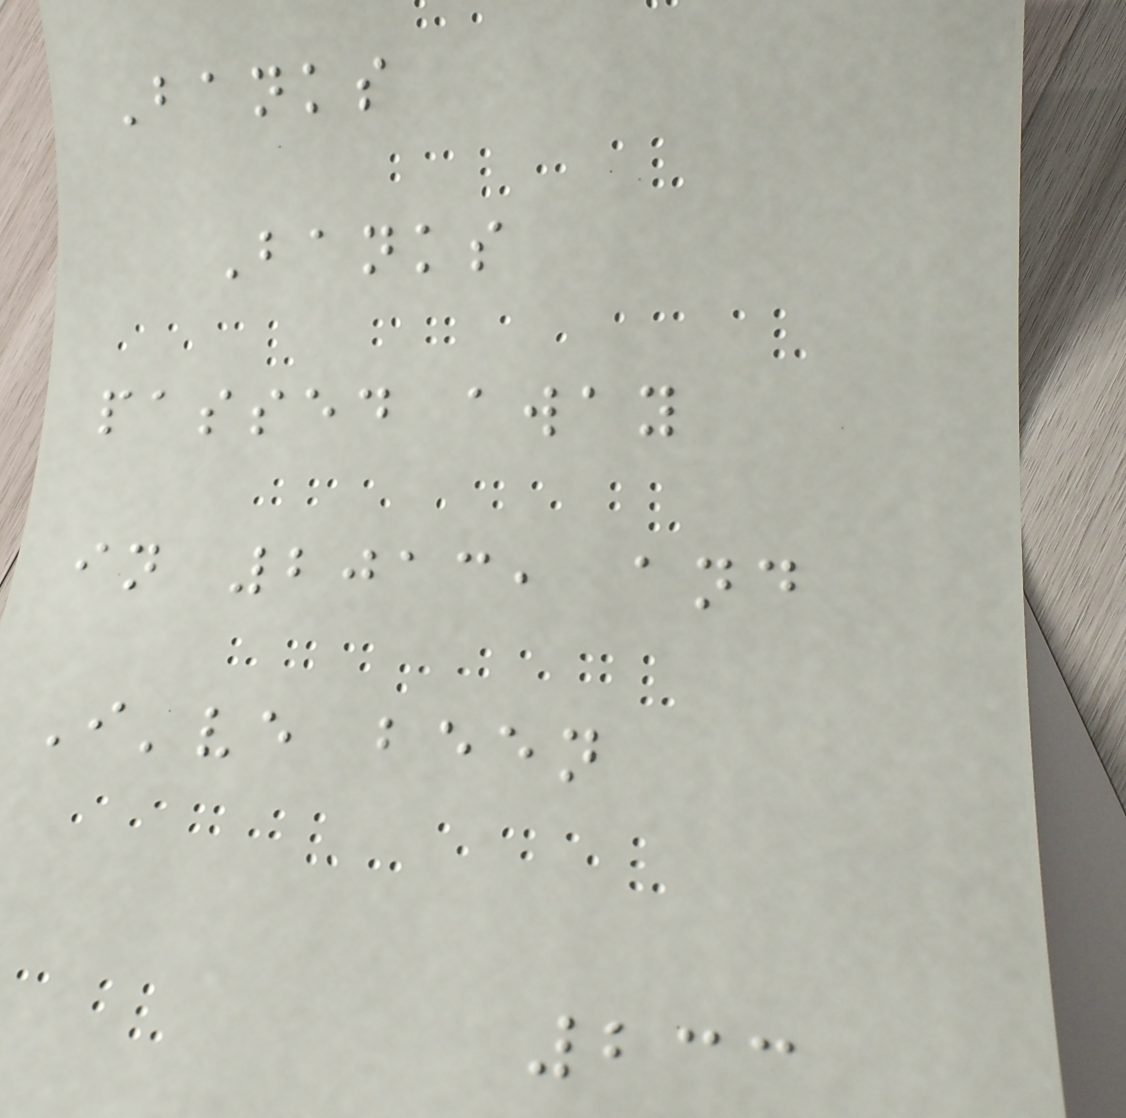Banks
Banks
passed away
in 2013, and
I've been
233
